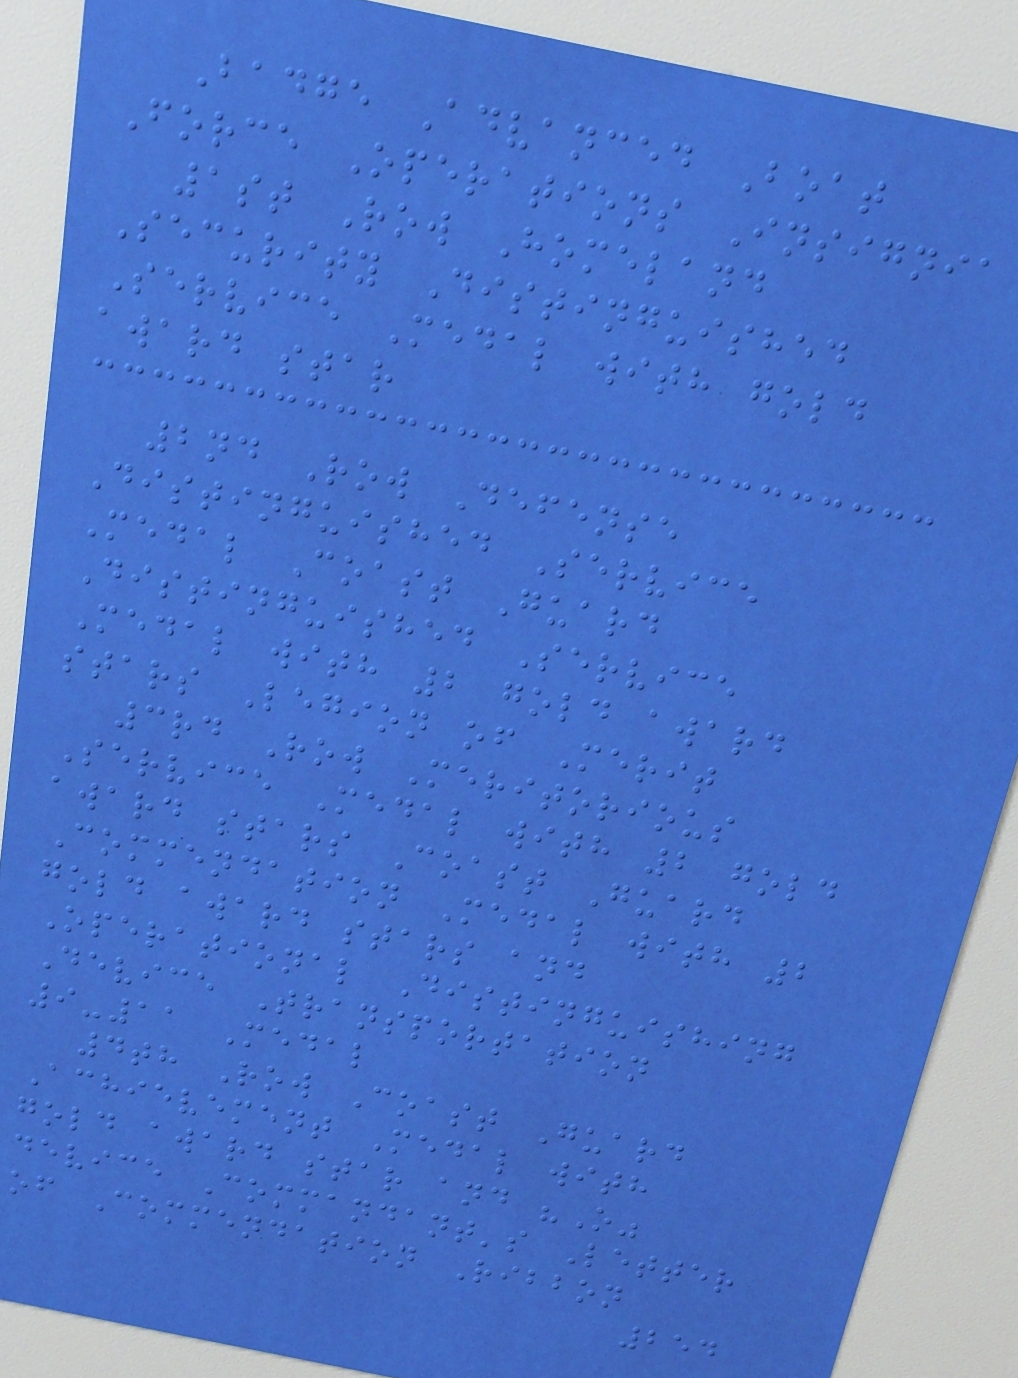Badge Advanced Boat
Force Operations Insignia
1st Row Homeland
Security Distinguished
Service Medal with gold
award star
2nd Row Defense
Distinguished Service
Medal Coast Guard
Distinguished Service
Medal with 2 gold award
stars Legion of Merit
3rd Row Meritorious
Service Medal with 2 gold
award stars Coast Guard
Commendation Medal with 2
gold award stars and
Operational Distinguishing
Device Transportation
9-11 Medal
4th Row Coast Guard
Achievement Medal with
gold award star and "O"
device Commandant's Letter
of Commendation Ribbon
254
